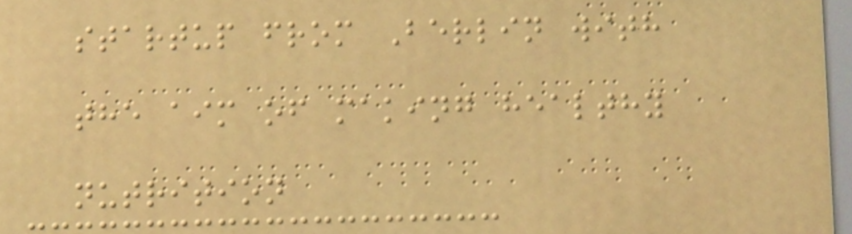startup from Berlin with
the aim of making healthy
nutrition
